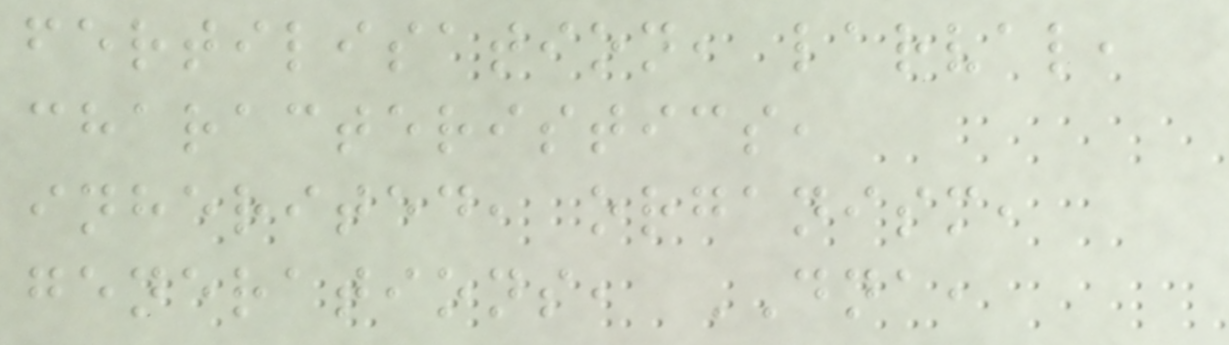fertilisation, larval,
characteristics,
inherited, organism,
generations, DNA,
